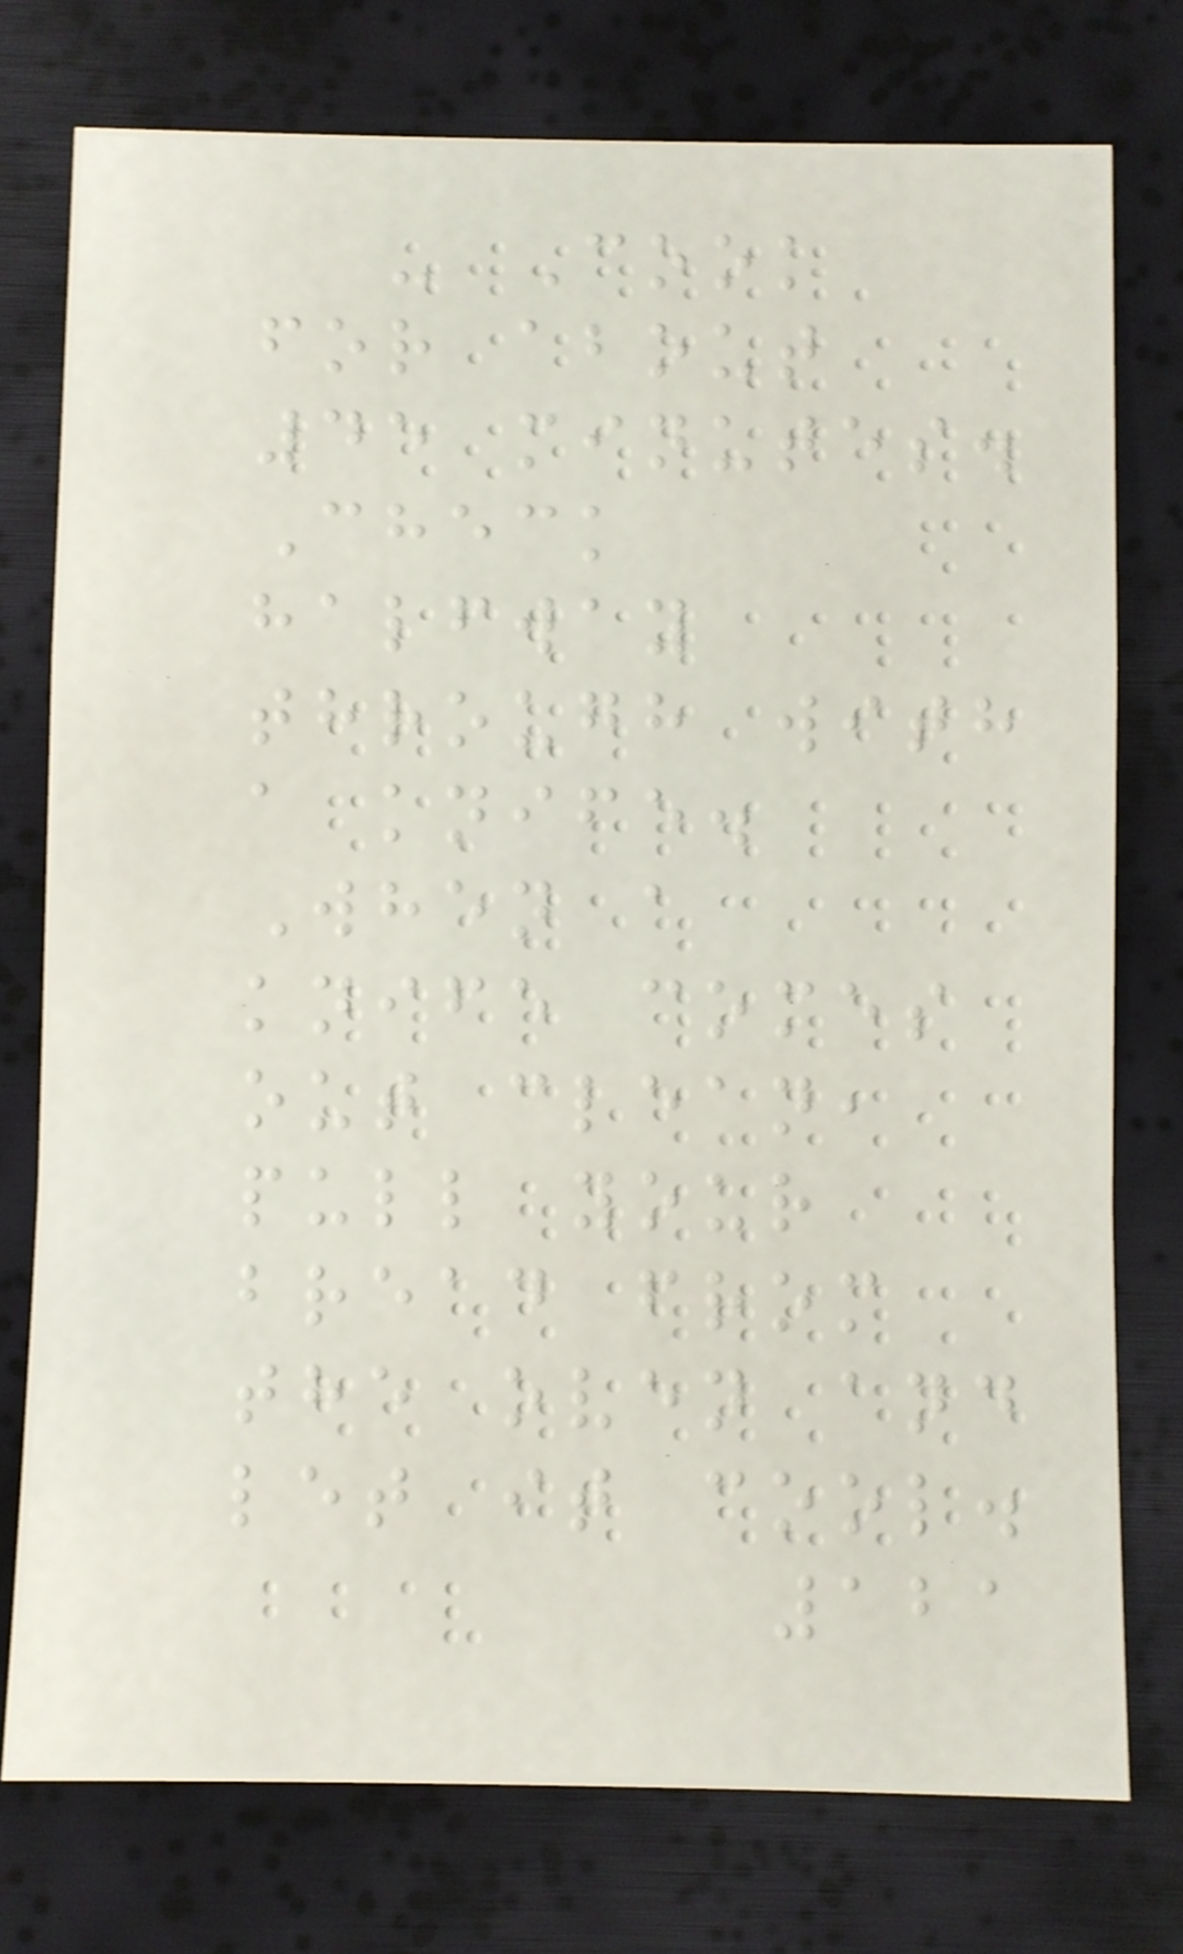- Cook
for about
45 minutes.
Check
halfway
through with
a knife.
When a
knife comes
out clean,
pull your
bread from
the oven and
let it cool.
121
